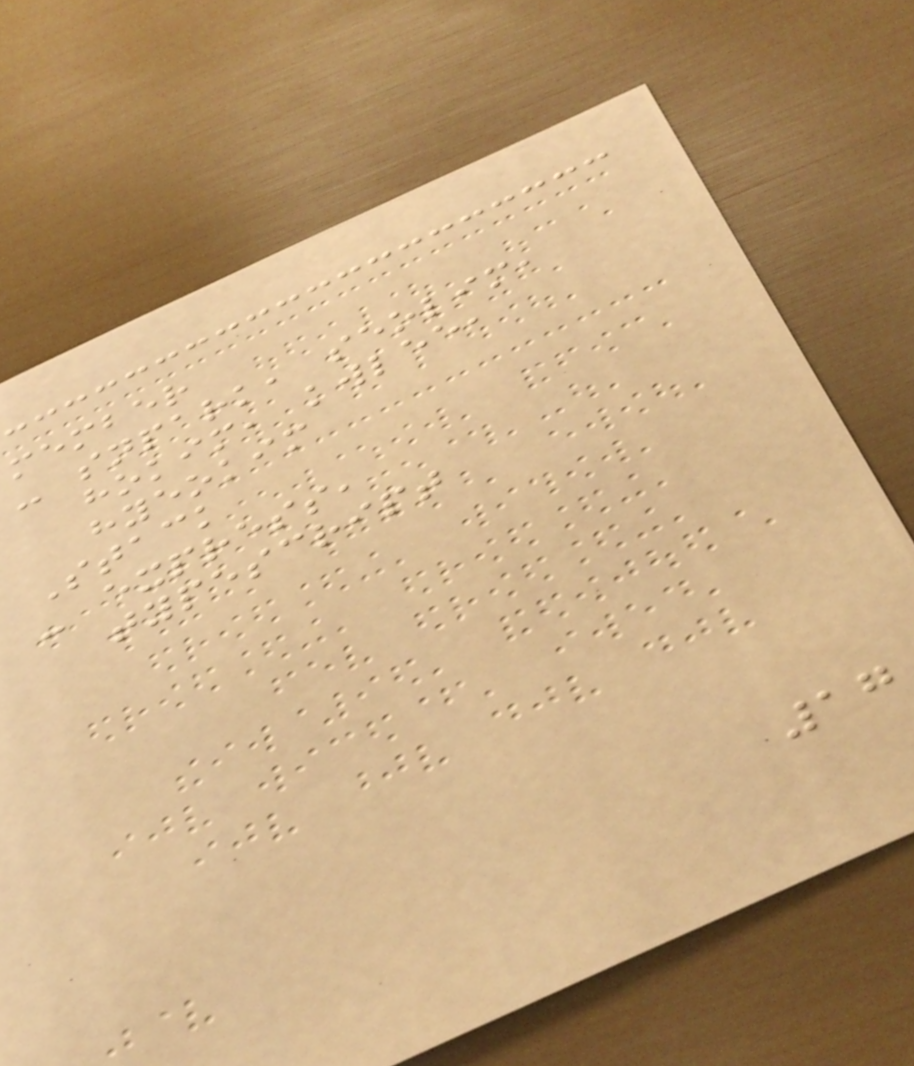member
- snpark, seolim,
hokim, kwlee,
hyeokim
Stack
- express,
typescript
17
